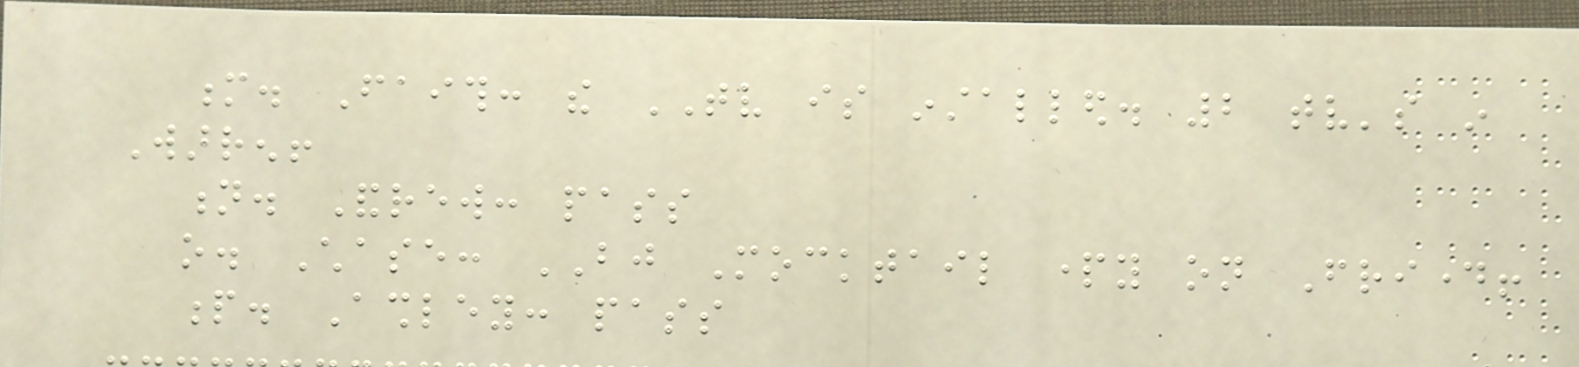m. Faith: the TV is installed. 2 tv's in
Warren!
n. Andrew: pass
o. Chase: BJ Mocktail party on Friday!
p. Ashley: pass
